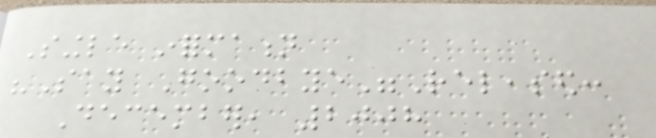Single information
"Say Goodbye"Released:
December, 2008
